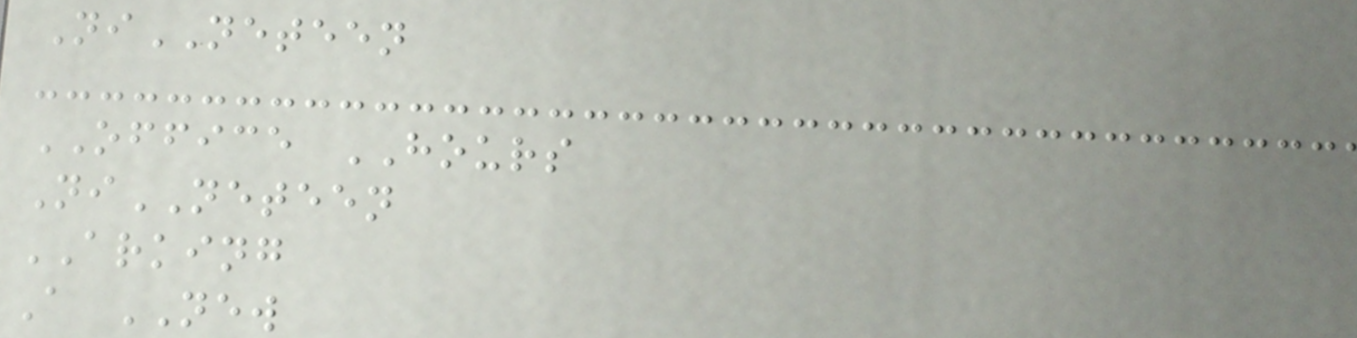NiNETEEN
OFFICE HOURS
NiNETEEN
ARKING
A NEW
